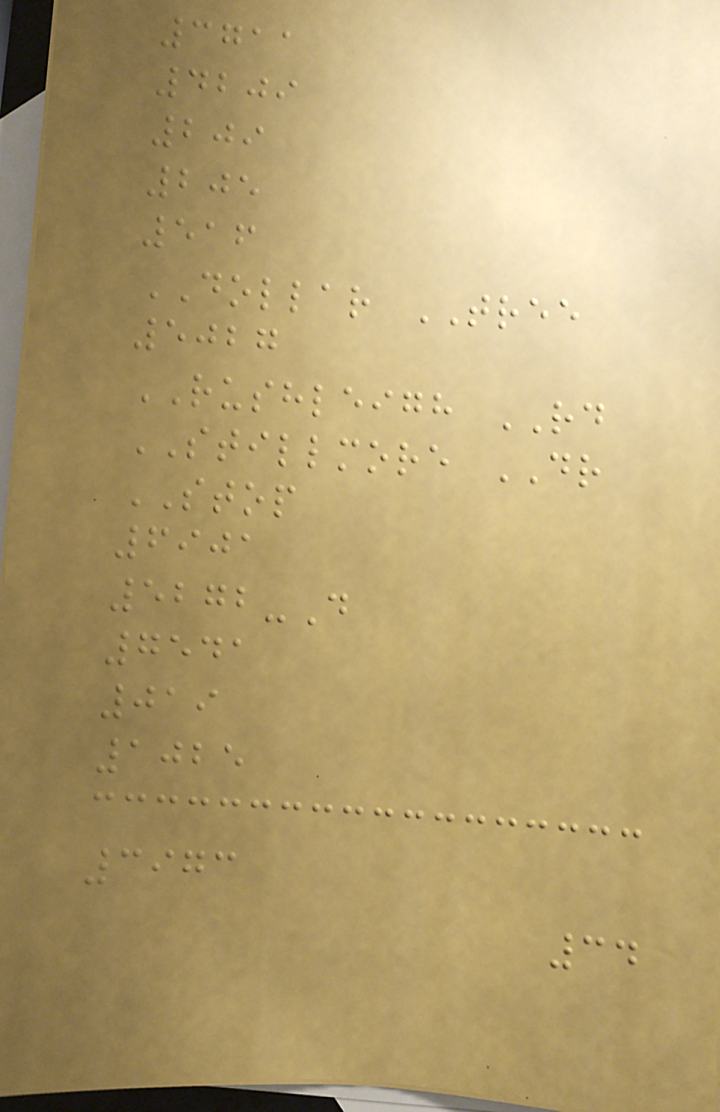3711
4209
209
205
516
DOLLAR TREE
5027
RUSHLEIGH RD
STILLMORE DR
STOP
6901
5272-D
7541
019
1025
3973
34
